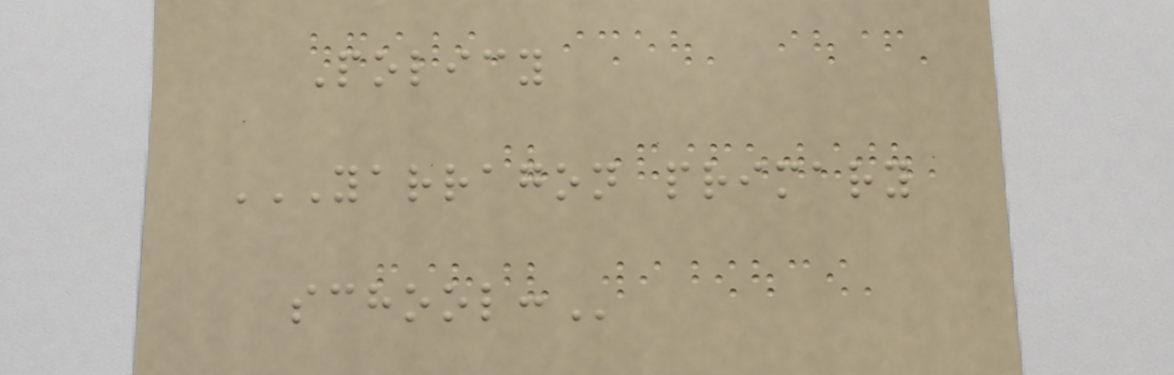Policy
YARRAGON PRIMARY
SCHOOL:
